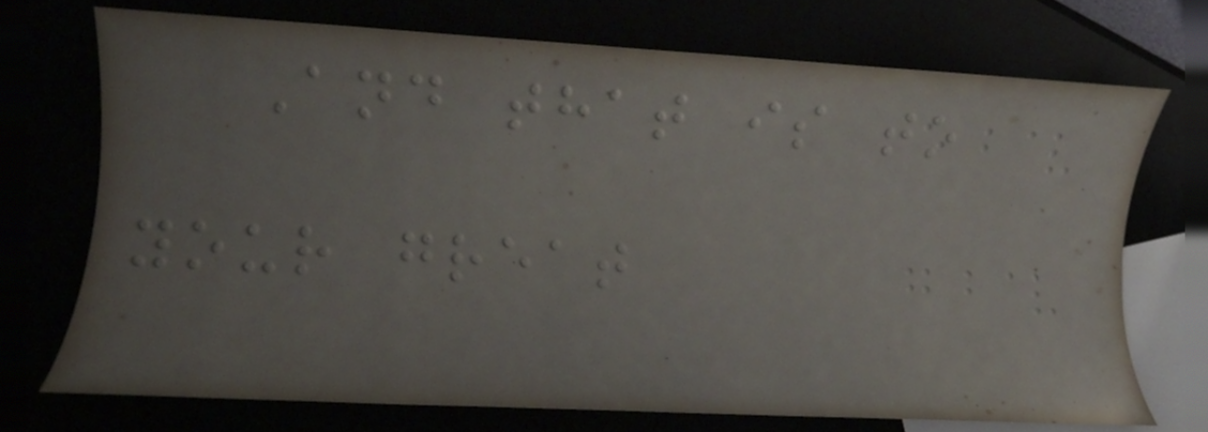And that is to
your great
